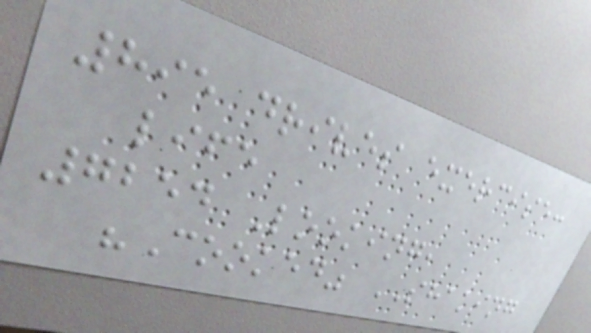895 drives exercise:
life
7254 Looking,
"Cooked" SHAKING
